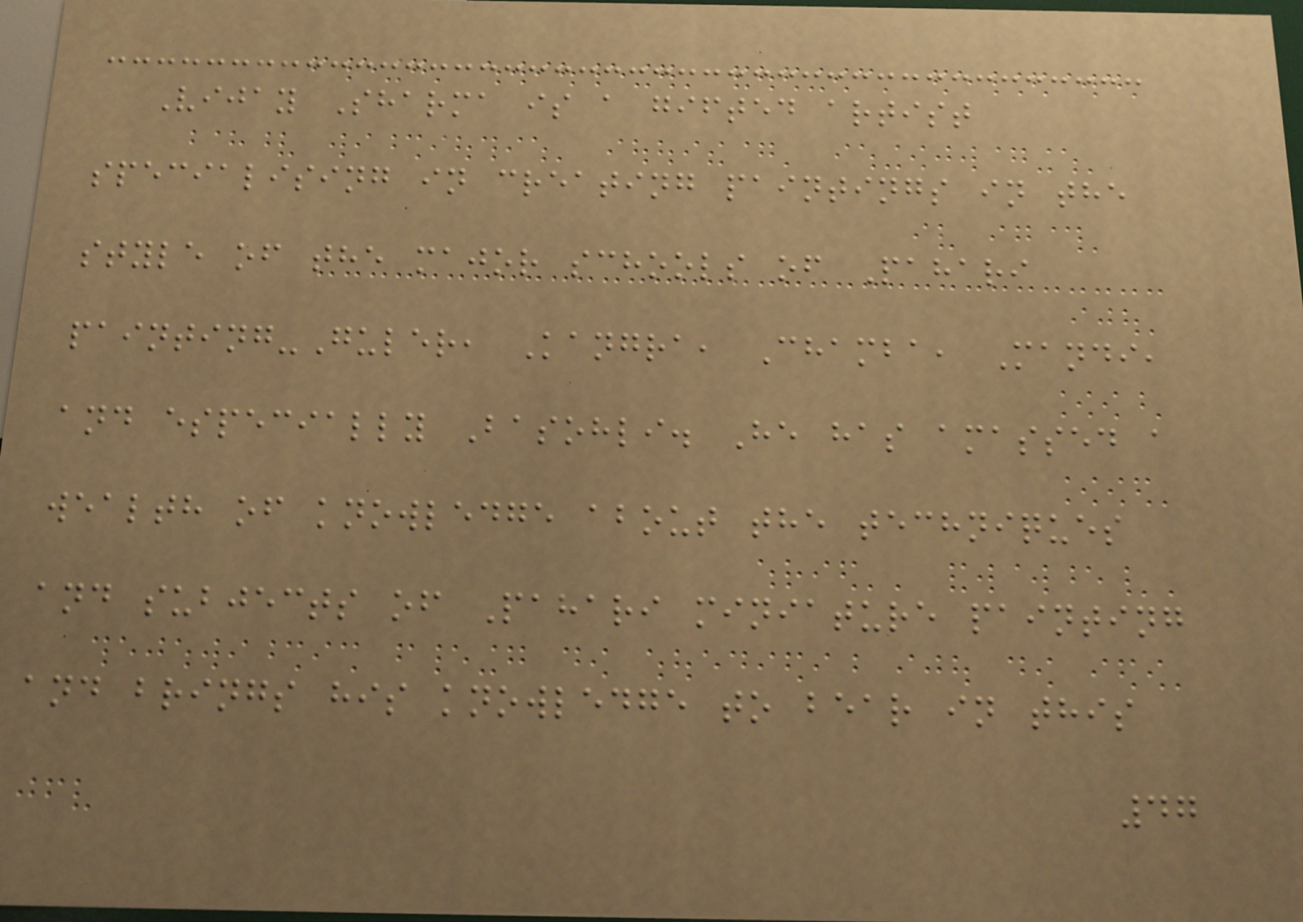Vijay Sharma is a gifted artist
specialising in creating paintings in the
style of the major schools of Pahari
painting-Guler, Kangra, Chamba, Mandi,
and especially Basohli. He has amassed a
wealth of knowledge about the techniques
and subjects of Pahari miniature painting
and brings his knowledge to bear in this
47
